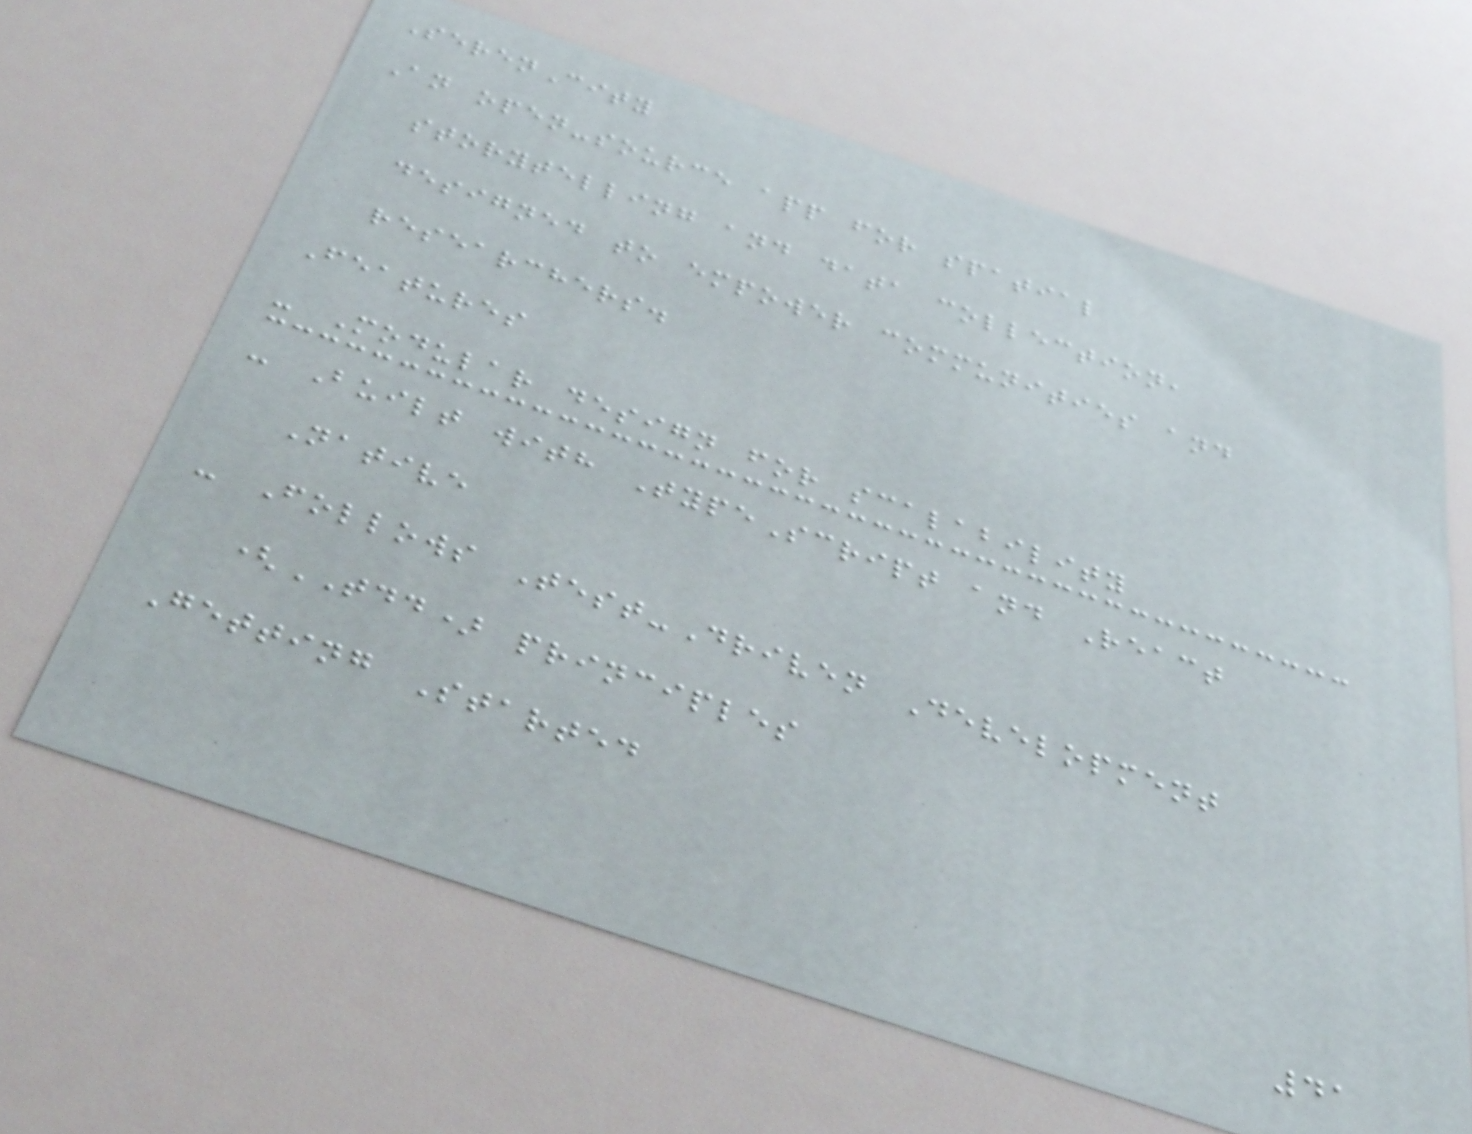SerenCity
An open-source app for spatial
storytelling and data collection,
designed to empower communities and
researchers.
Features
- Modular design for scalability
- Built with TypeScript and React
Native
- Follows Test-Driven Development
(TDD) principles
Getting Started
41
